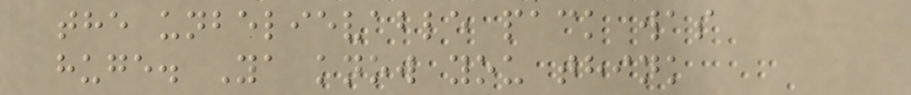the unbelievable pack was
huge. Ya know you think
